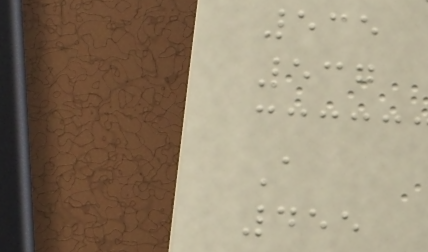535
537
A
455
